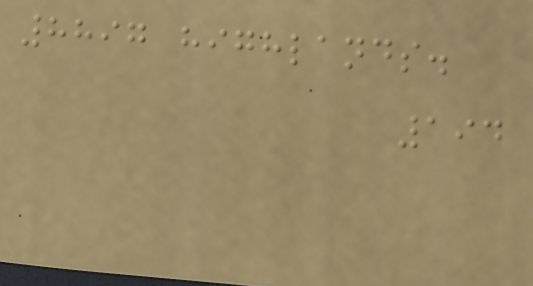8897 highlands.
194
